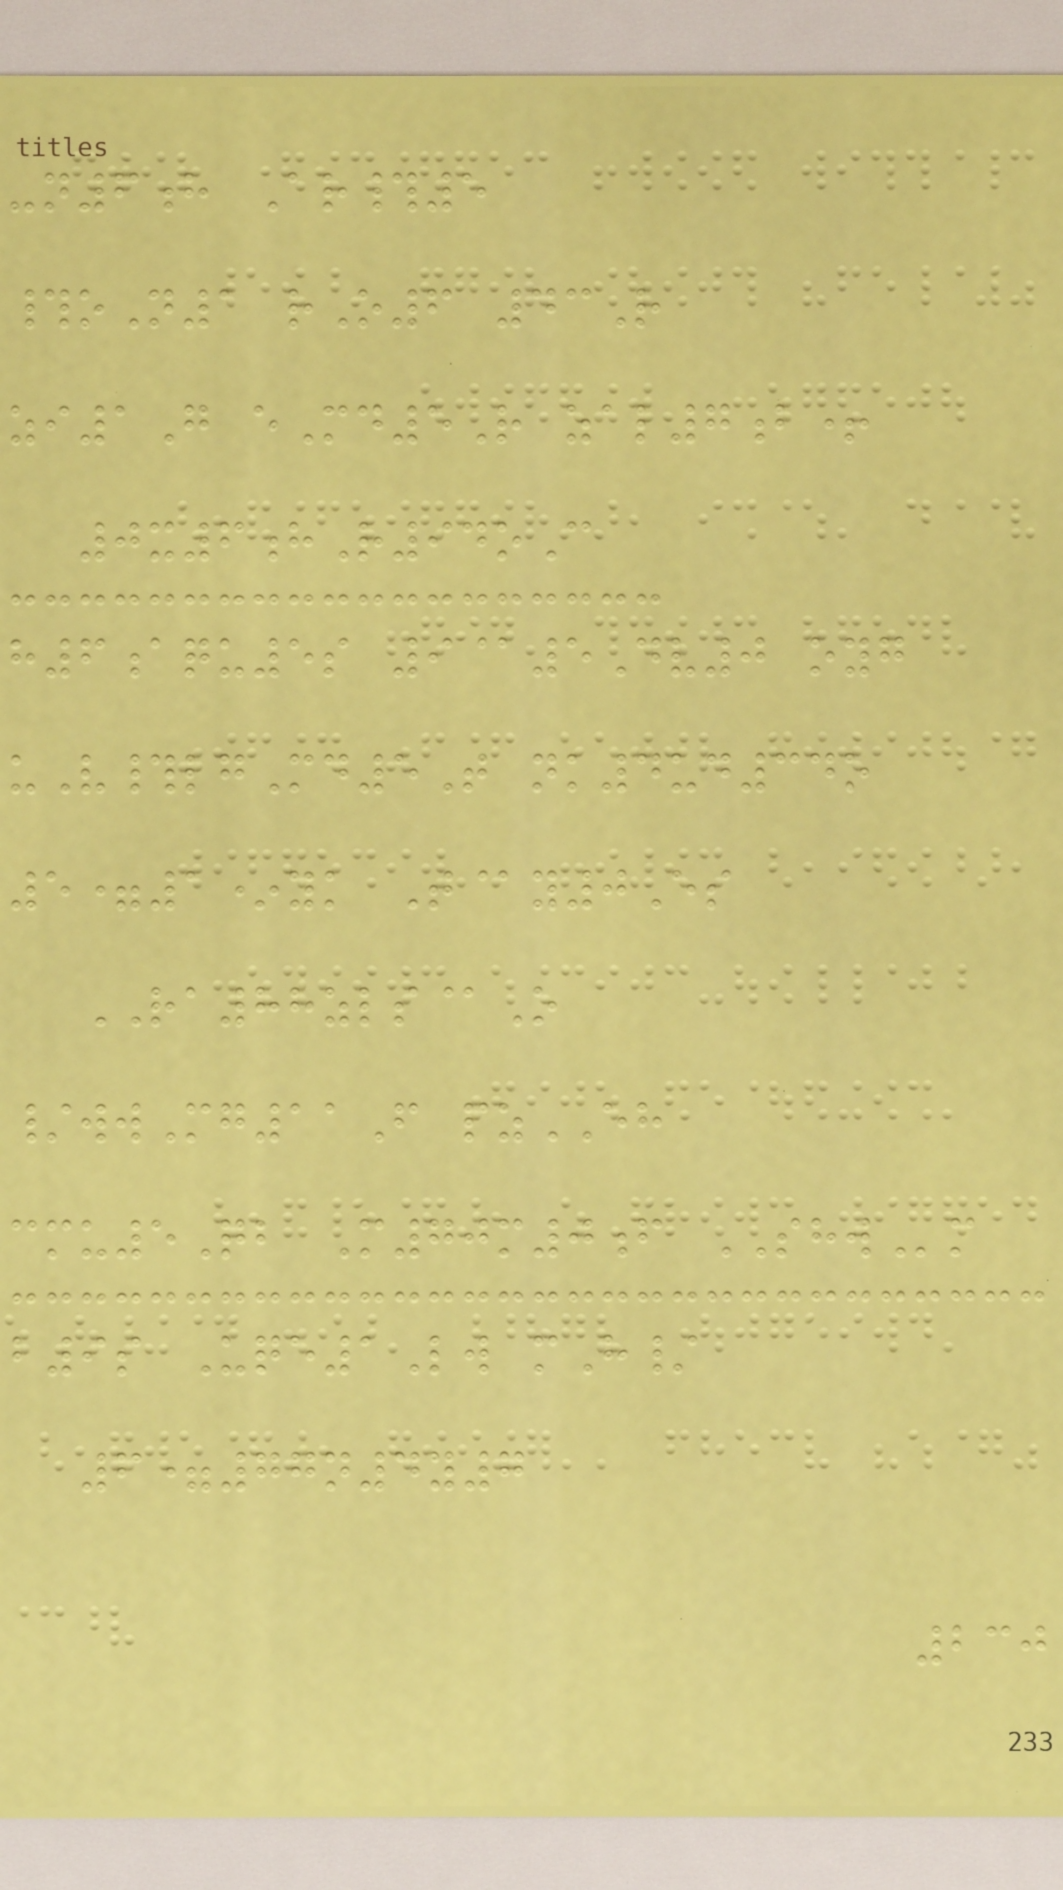-n6h Ar#5
#oN1 rO6 43R
zi1G eMd5R zal7b+
0x6hR94oC
h6aqu5s 9@5Dv0 oyg
uV#lgMd5T nk4ud34o
5=1*yk T@y0Es
RA88zls@O
/wwMg11F pzEH
cmu5Qb M70m0f SHWm
b9s Uqe1Lw mH/
6=77n4y7
230
